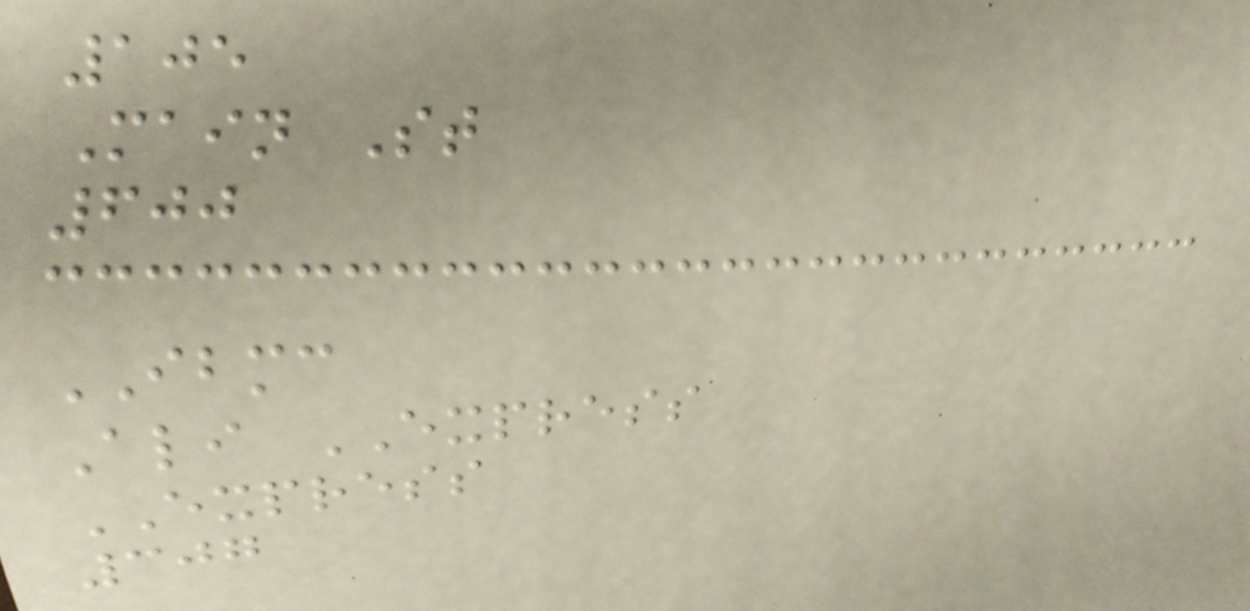105
Main St
600
IBMC
Ali EXPRESS
EXPRESS
307
